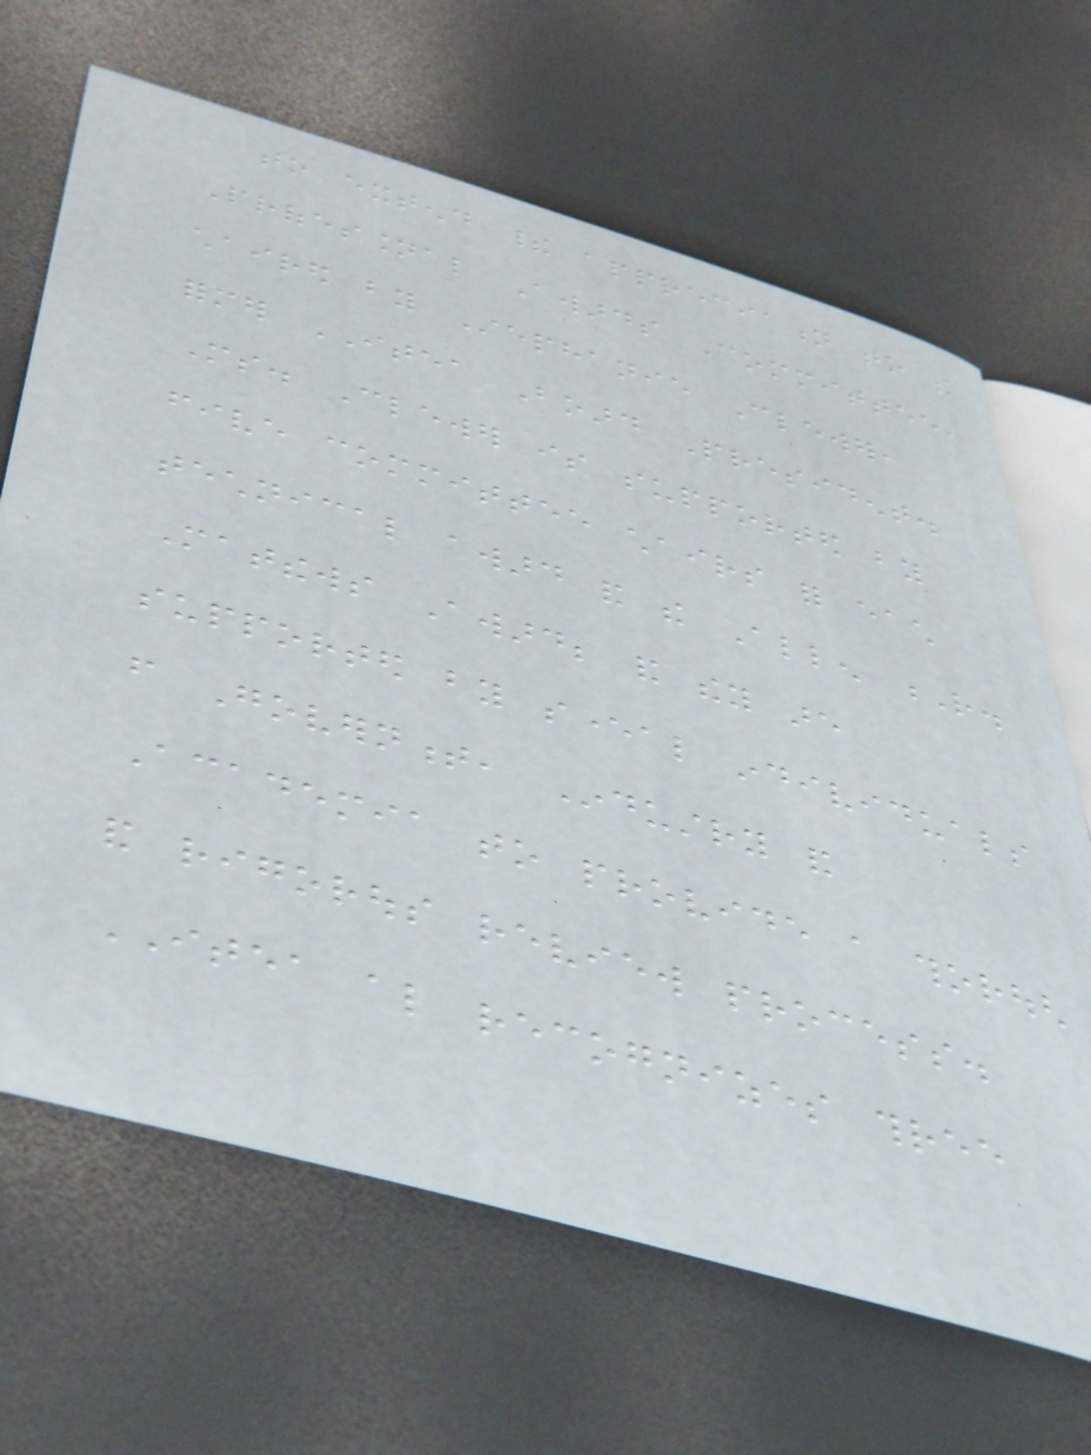to extend their appreciation to the
Professional Awards Committee,
chaired by Stephanie Clewer,
former ITEA Board President.
Ms. Clewer is supported by
five committee chairs for each
technical award and the Allen R.
Matthews Award; and they are
supported by several individuals
from Government, Industry and
Academia to provide a thorough
and rigorous review process.
ITEA also recognizes three
